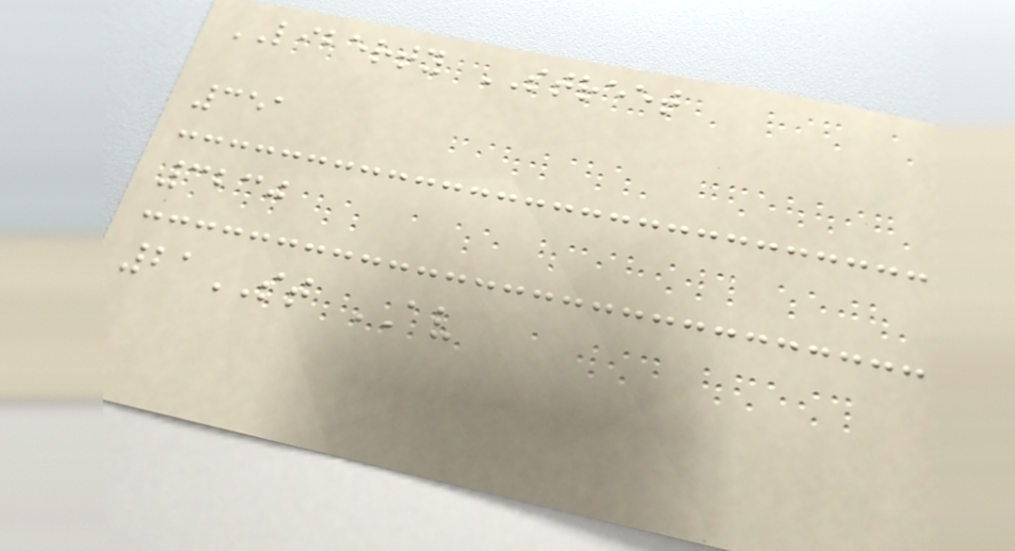LIBERTY STREET
351
3230
21ST AV
